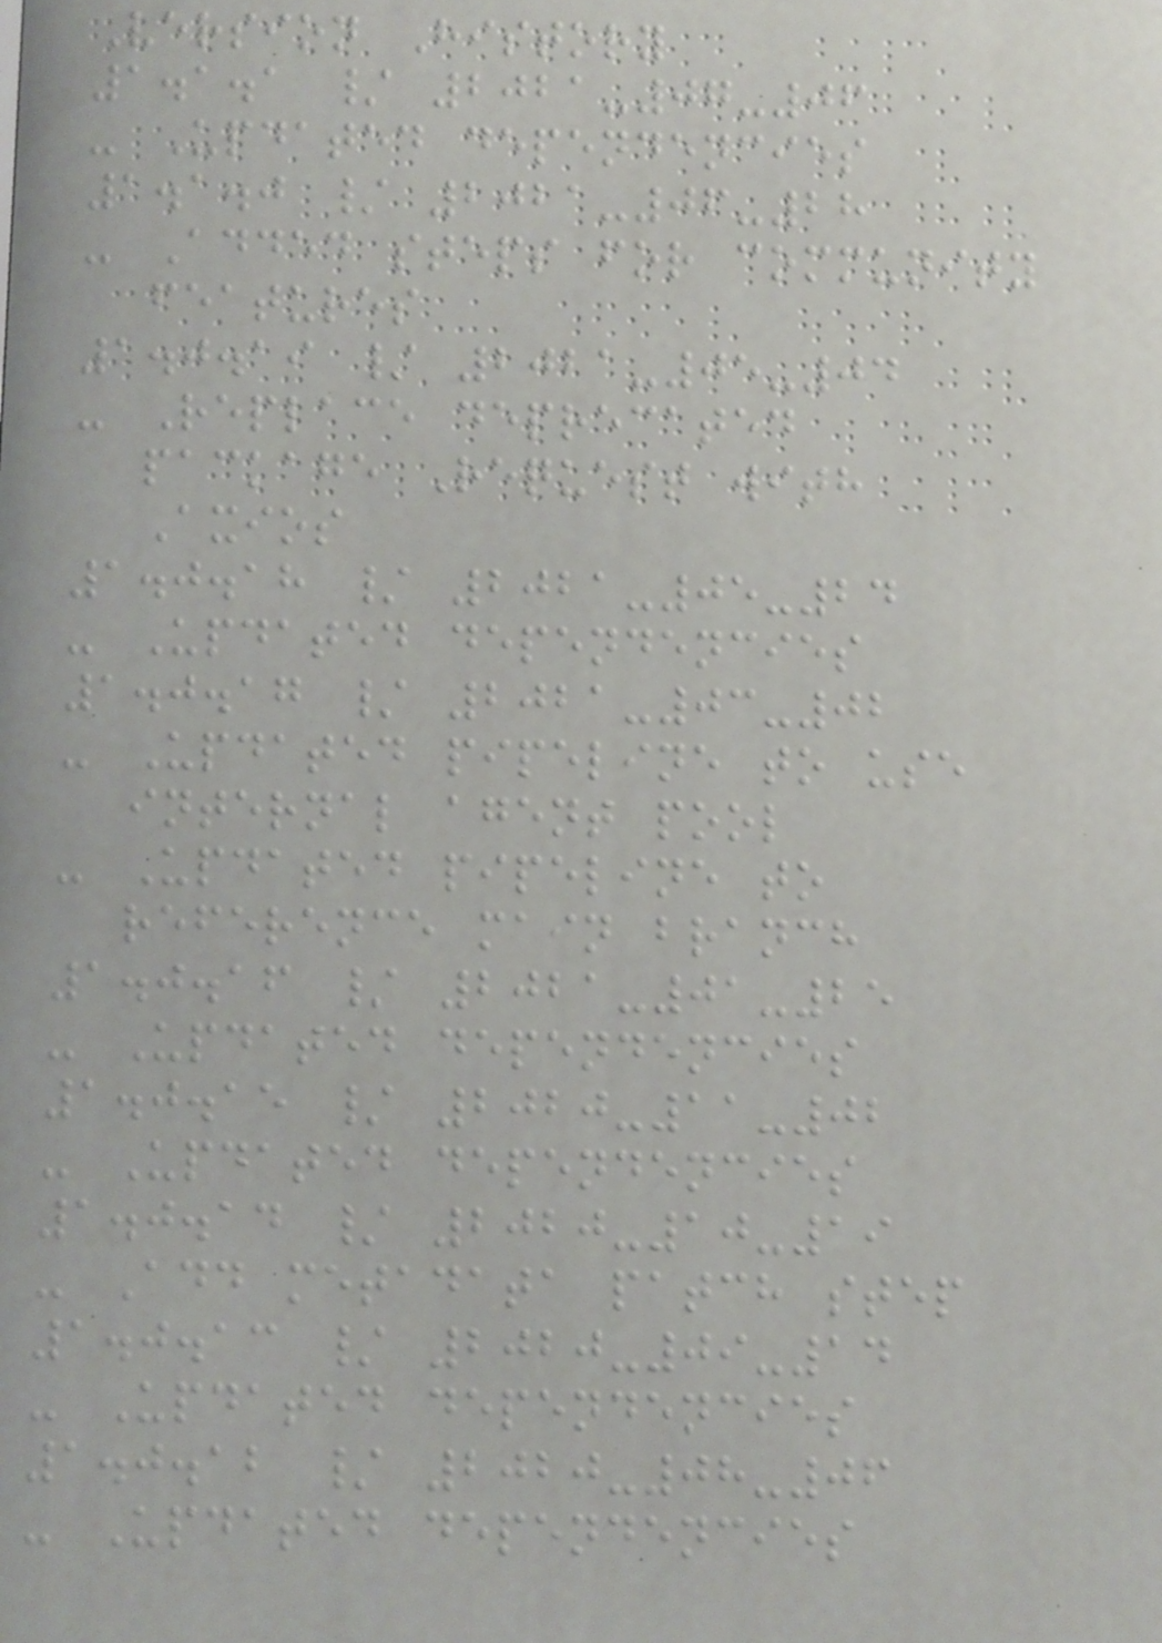Version History
1.1.1 / 2021-07-06
- Updated dependencies
1.1.0 / 2021-06-28
- Added steps for community
features
1.0.19 / 2021-05-04
- Replace deprecated
package Request with
Axios
1.0.18 / 2021-05-24
- Updated dependencies
1.0.17 / 2021-03-02
- Updated pipeline to use
internal agent pool
- Updated pipeline to
reference main branch
1.0.16 / 2021-01-25
- Updated dependencies
1.0.15 / 2020-11-02
- Updated dependencies
1.0.14 / 2020-10-19
- Add metadata patch step
1.0.13 / 2020-09-14
- Updated dependencies
1.0.12 / 2020-08-06
- Updated dependencies
